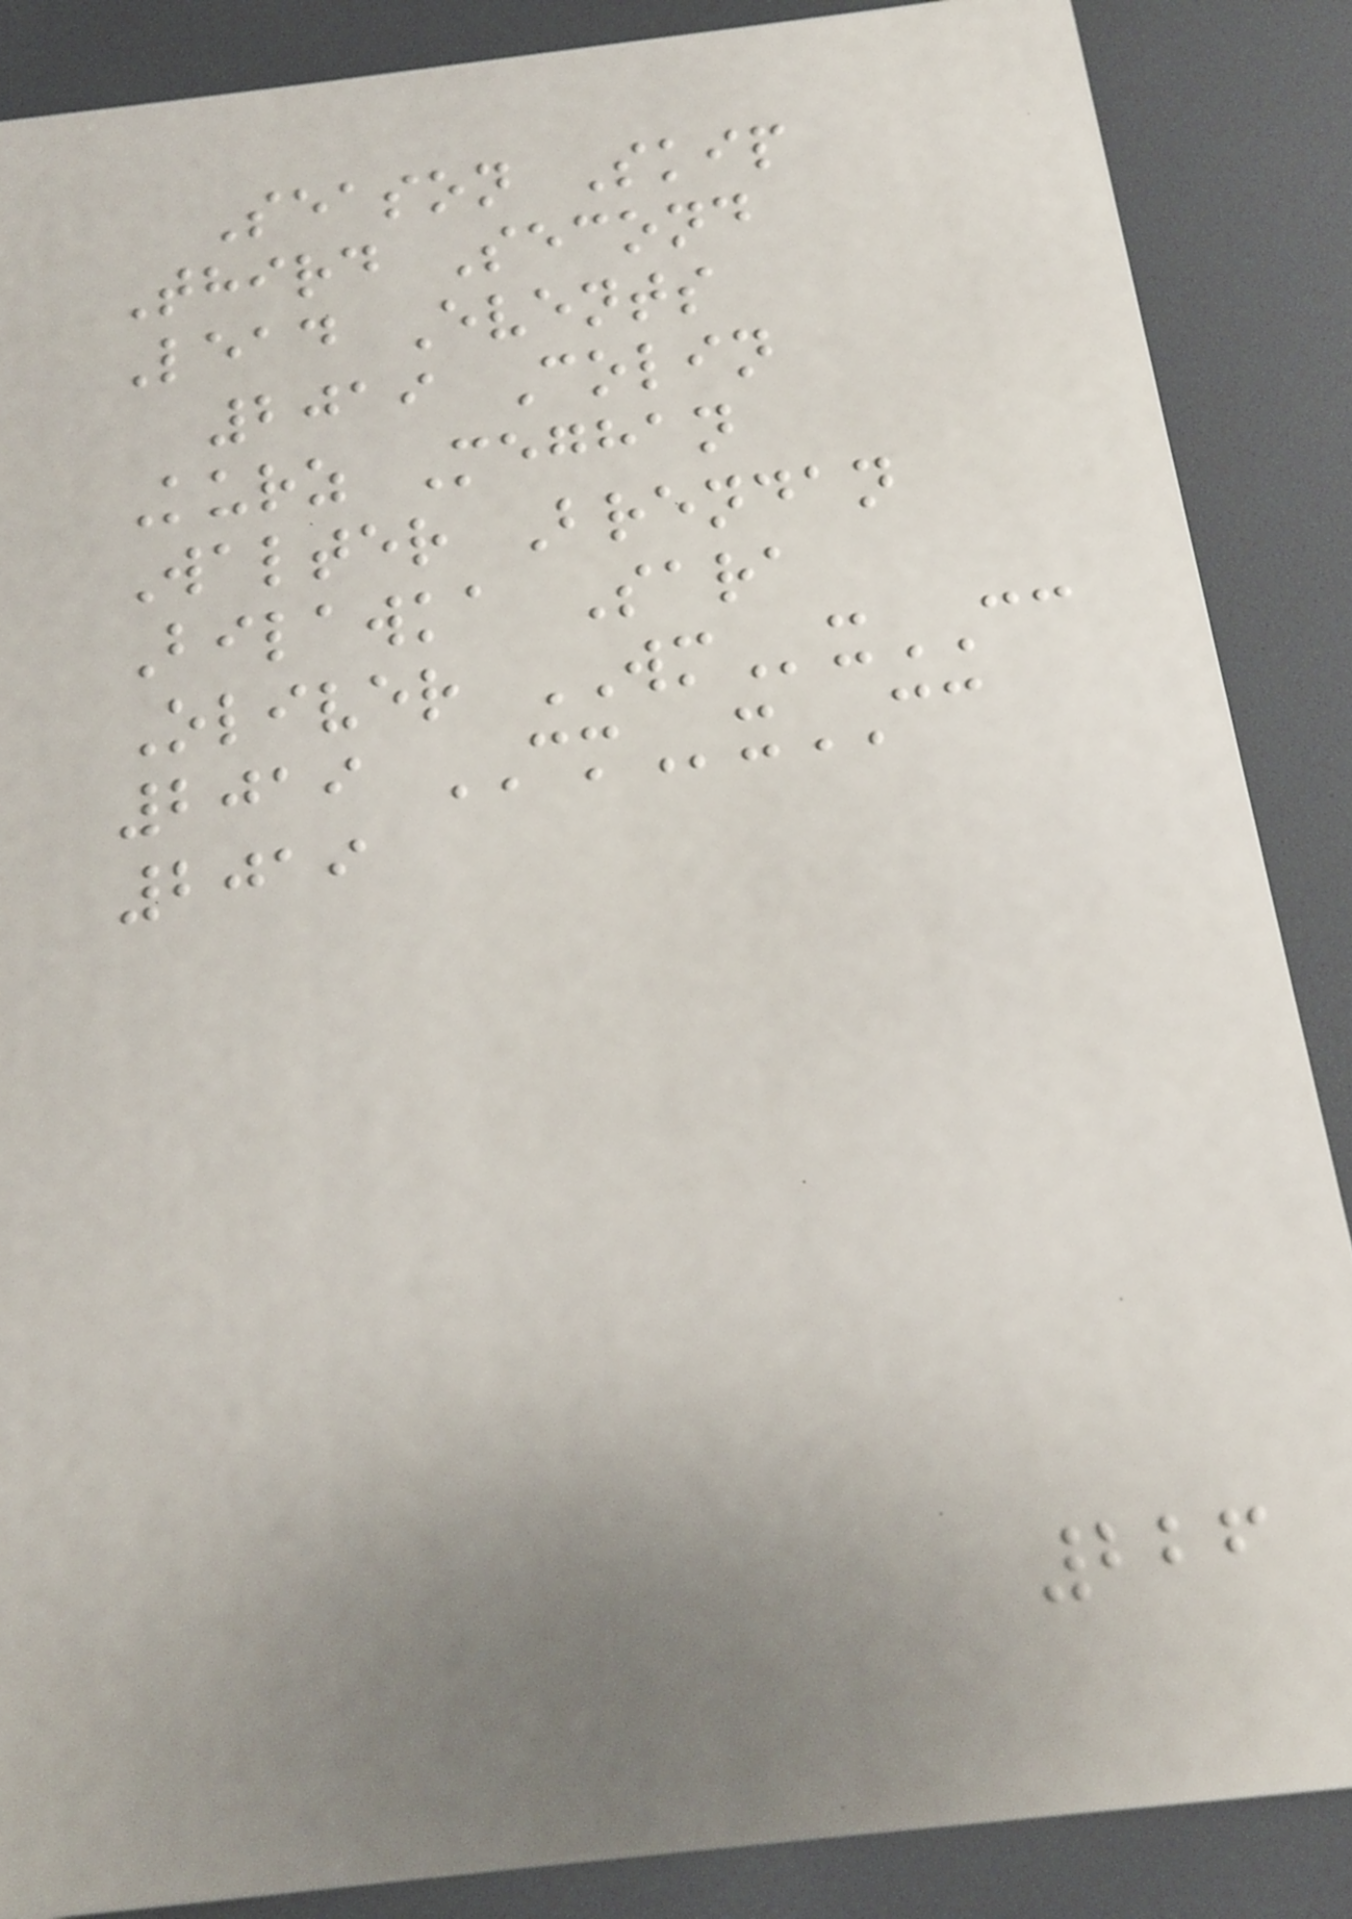Season Skip
Third Second
Lead Events
2019 Colin
Kurz Meghan
Walter Brendan
Bilawka Sara
Oliver WMxCC
2019 CMxCC
2019
226
